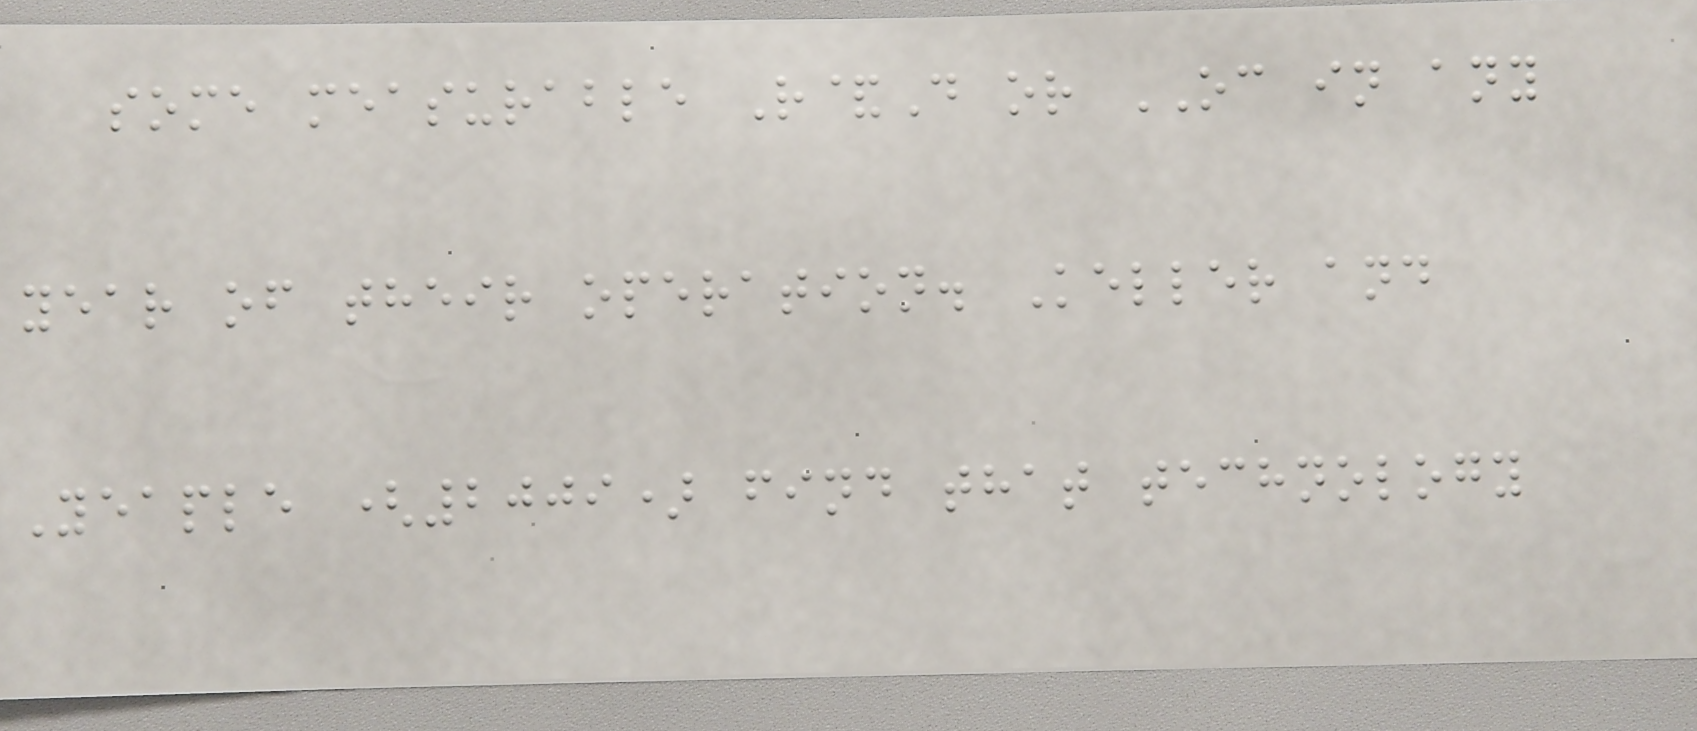some measurable R&D or OC in any
year of their operation. Keller and
Yeaple (2009) find that technology
